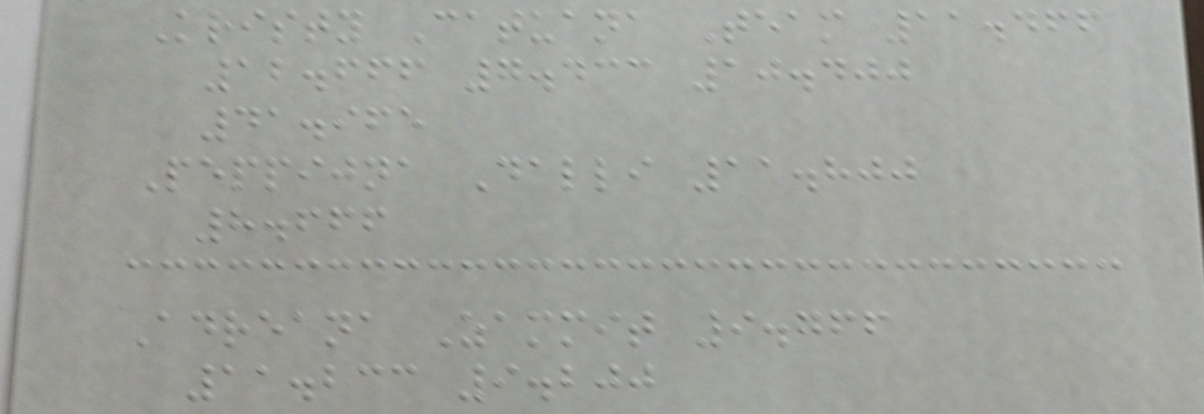Kristy Catuana Team 11.466
12.666 7.433 10.400
41.965
Peppijna Dalli 11.800
8.666
Adreana Zammit 9.766
11.233 9.200
